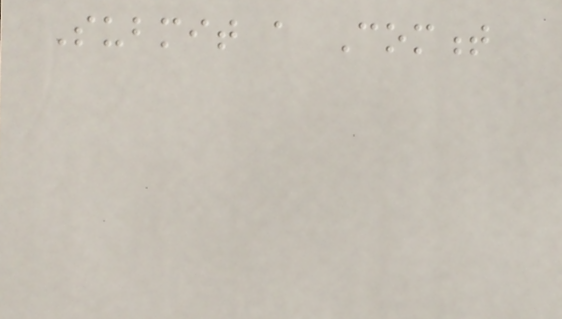Submit a Comment
